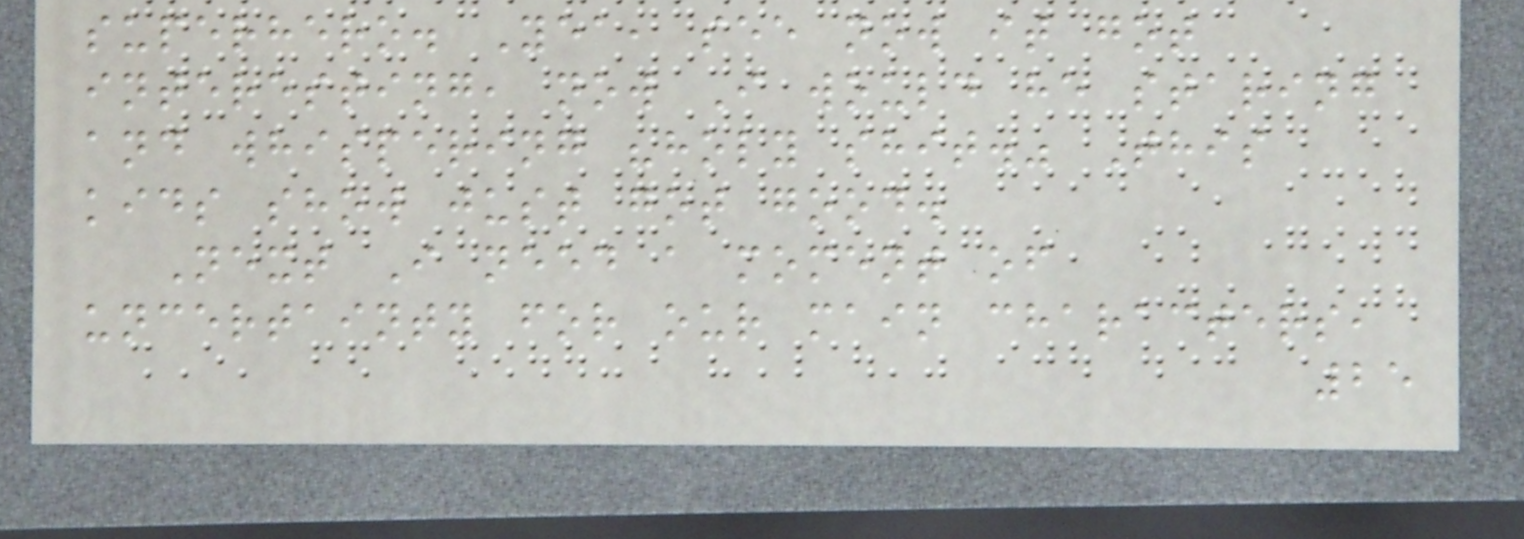superhero. Yea, see now it got
interesting, now I would he staring
and whispering "holy shit." This
kids show just got good.
Next I need a moment of
uncertainty for our main characters,
25
